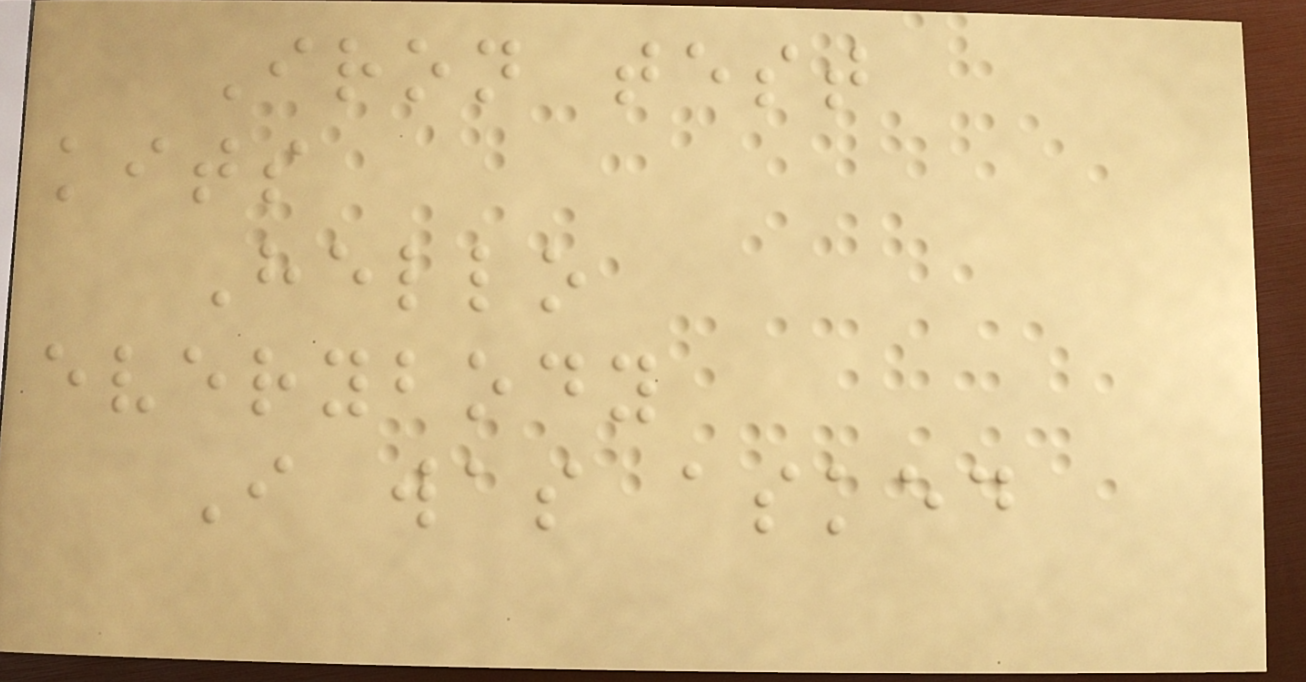Iron test
kits
Hello
everybody
I was asked
